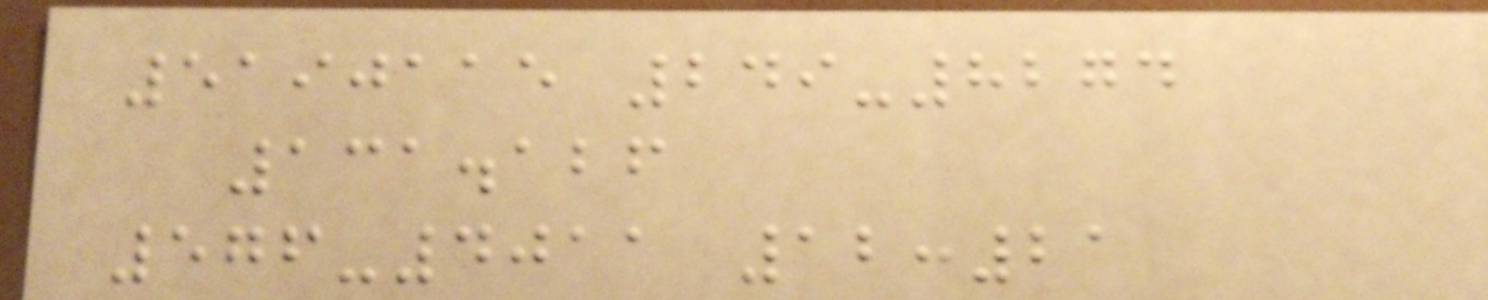5190115 249-8274
131.126
576-4011 12:21
